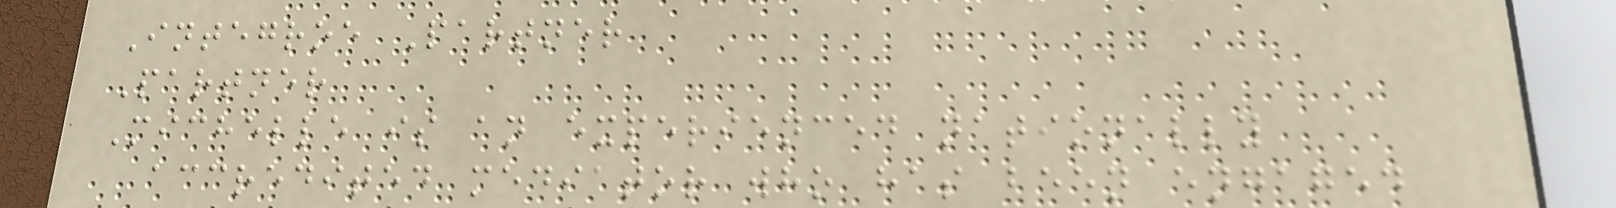Integroe Partner
Partner
Michelle is an experienced nationally
accredited mediator who has been engaged
